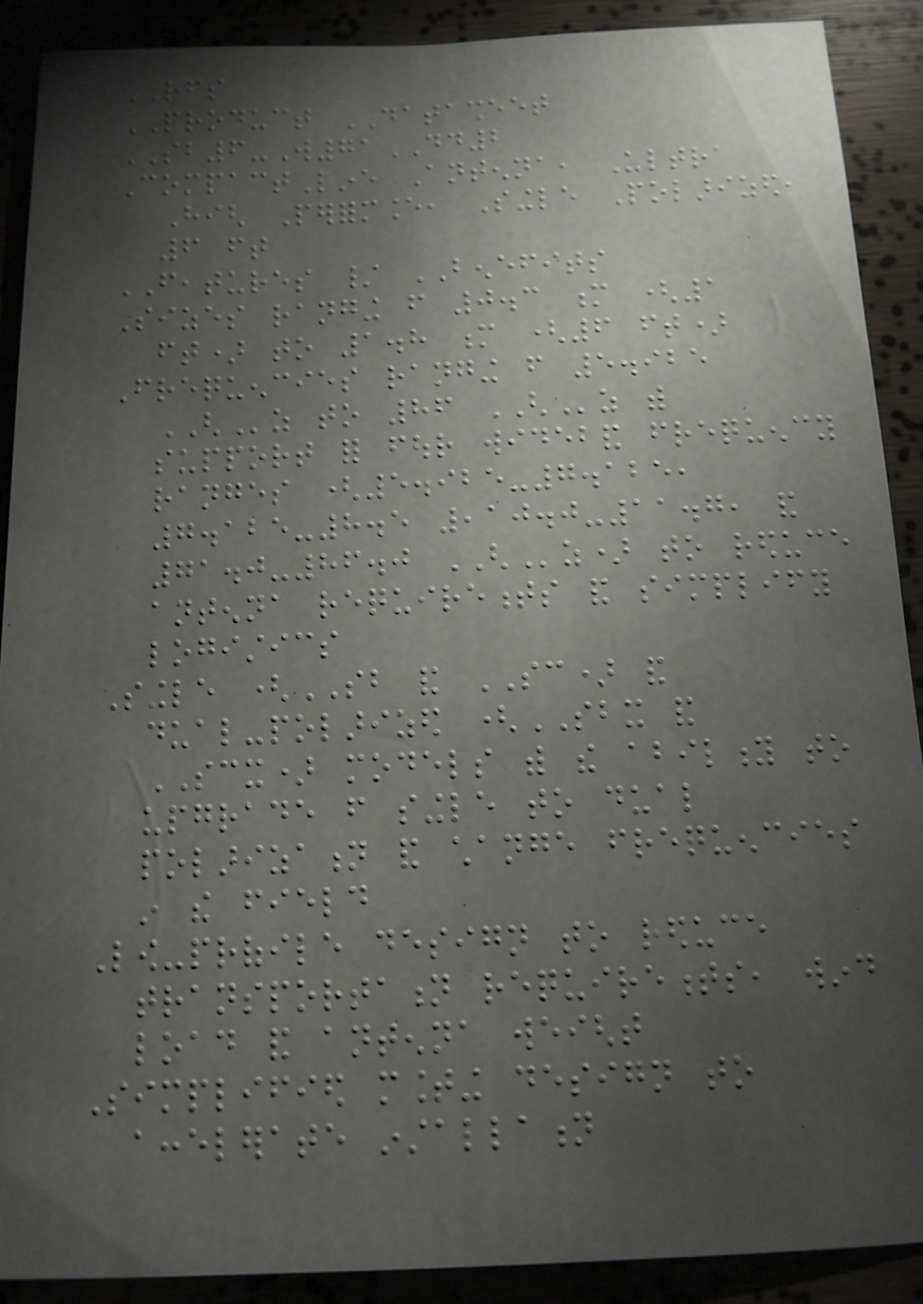RFS
PRODUCT DATASHEET
SB6-W71DD2
CompactLine Antenna, Ultra
High Performance, Single Polarized,
6 ft
FEATURES / BENEFITS
Sizes ranging from 0.3 m (1
ft) to 1.8 m (6 ft)
Frequencies ranging from 5.925
GHz to 86 GHz with
support for four wideband frequency
ranges (5.925-7.125,
7.125-8.5 ,10.0-11.7, and
71.0-86.0 GHz) to reduce
antenna requirements and simplify
logistics
Single (SB and SC) and
dual-polarized (SBX and
SCX) models with the ability to
upgrade from single to dual
polarization and change frequencies
in the field
Low-profile design to reduce
transportation requirements, wind
load and antenna weight
Simplified mounting design to
accelerate installation
